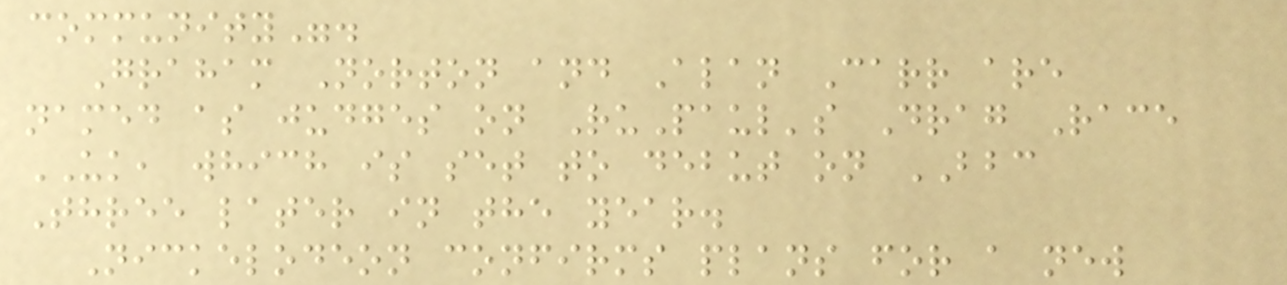community".
Graham Norton and Alan Carr are
named as judges on RuPaul's Drag Race
UK, which is set to debut on BBC
Three later in the year.
Nickelodeon confirms plans for a new
